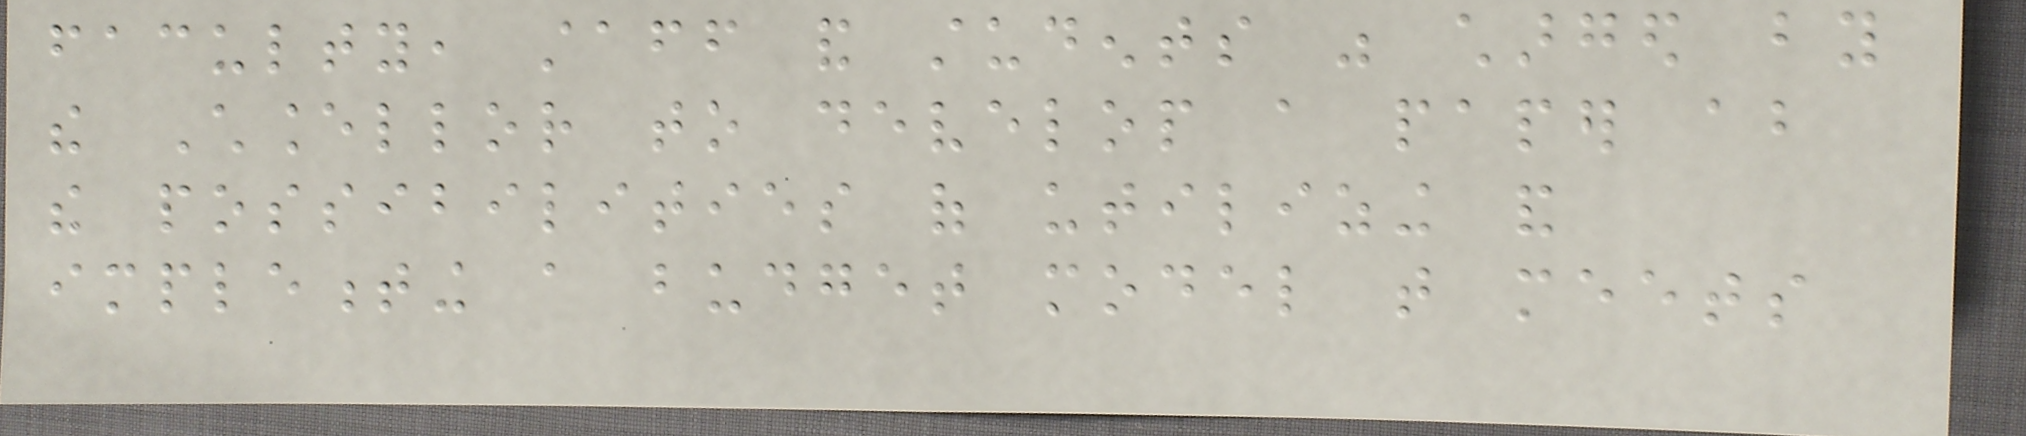faculty, staff and students was charged by
the Chancellor to develop a paper about
the possibilities of utilizing and
implementing a budget model that meets
